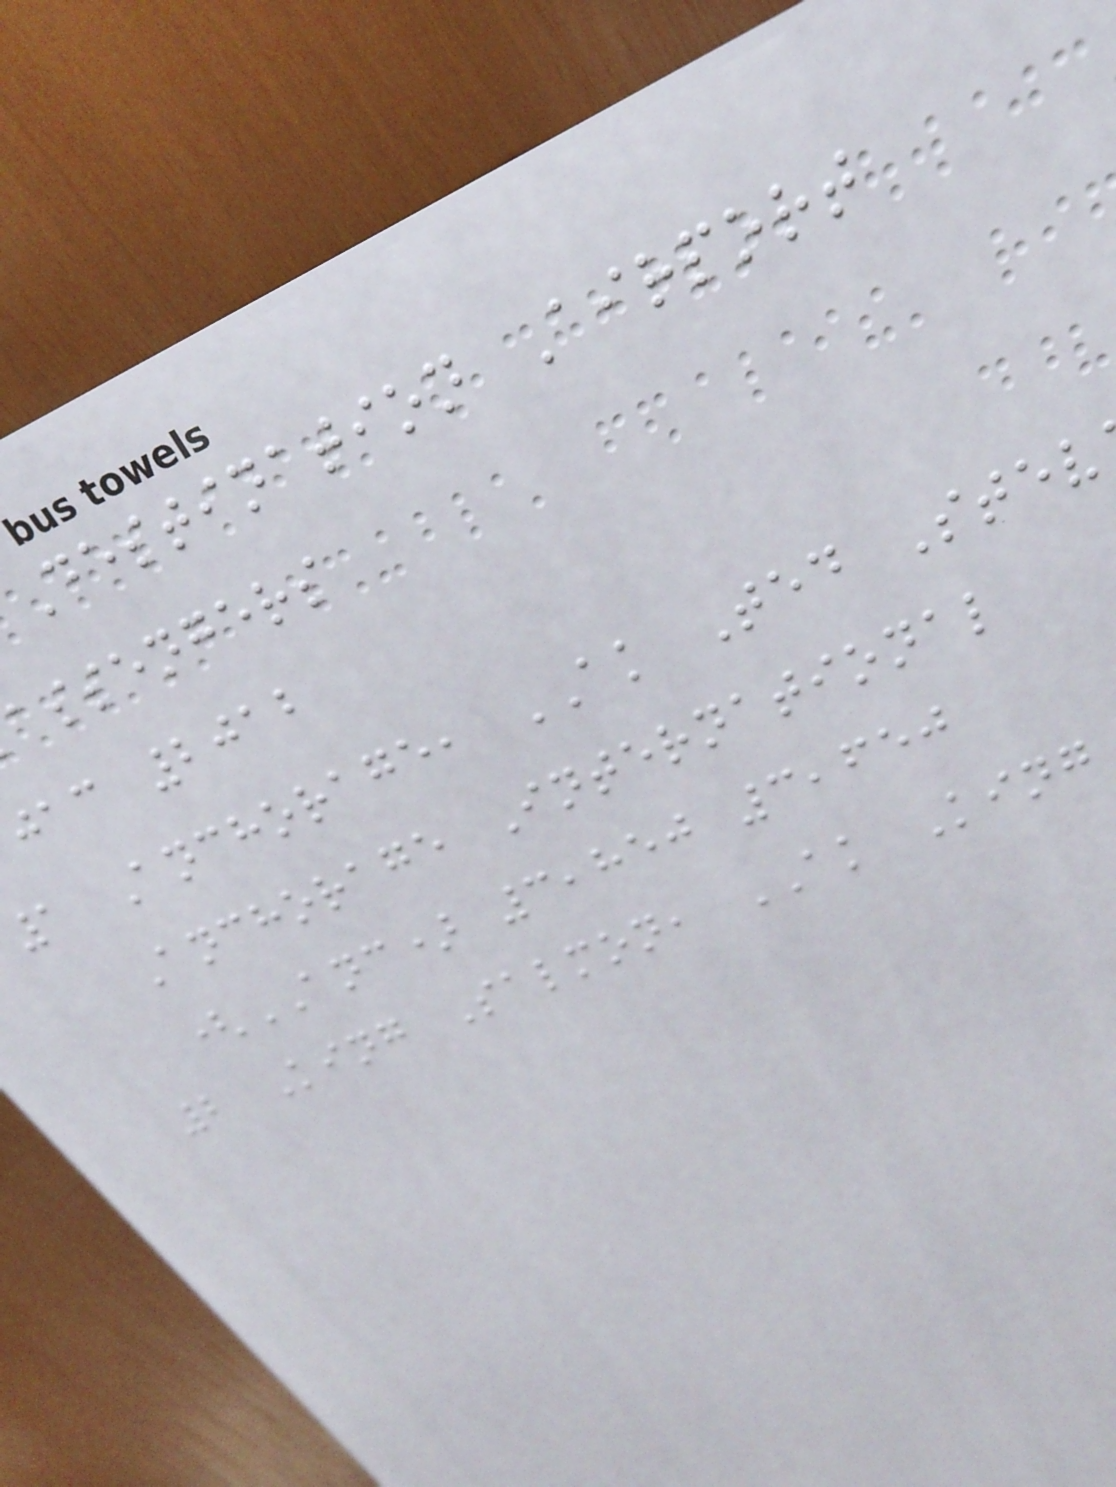Destination Airport
assengers
jac 2012
1 Anchorage, AK Ted Stev
Anchorage International
(ANC) 3,850 3,650
2 King Salmon, AK King
